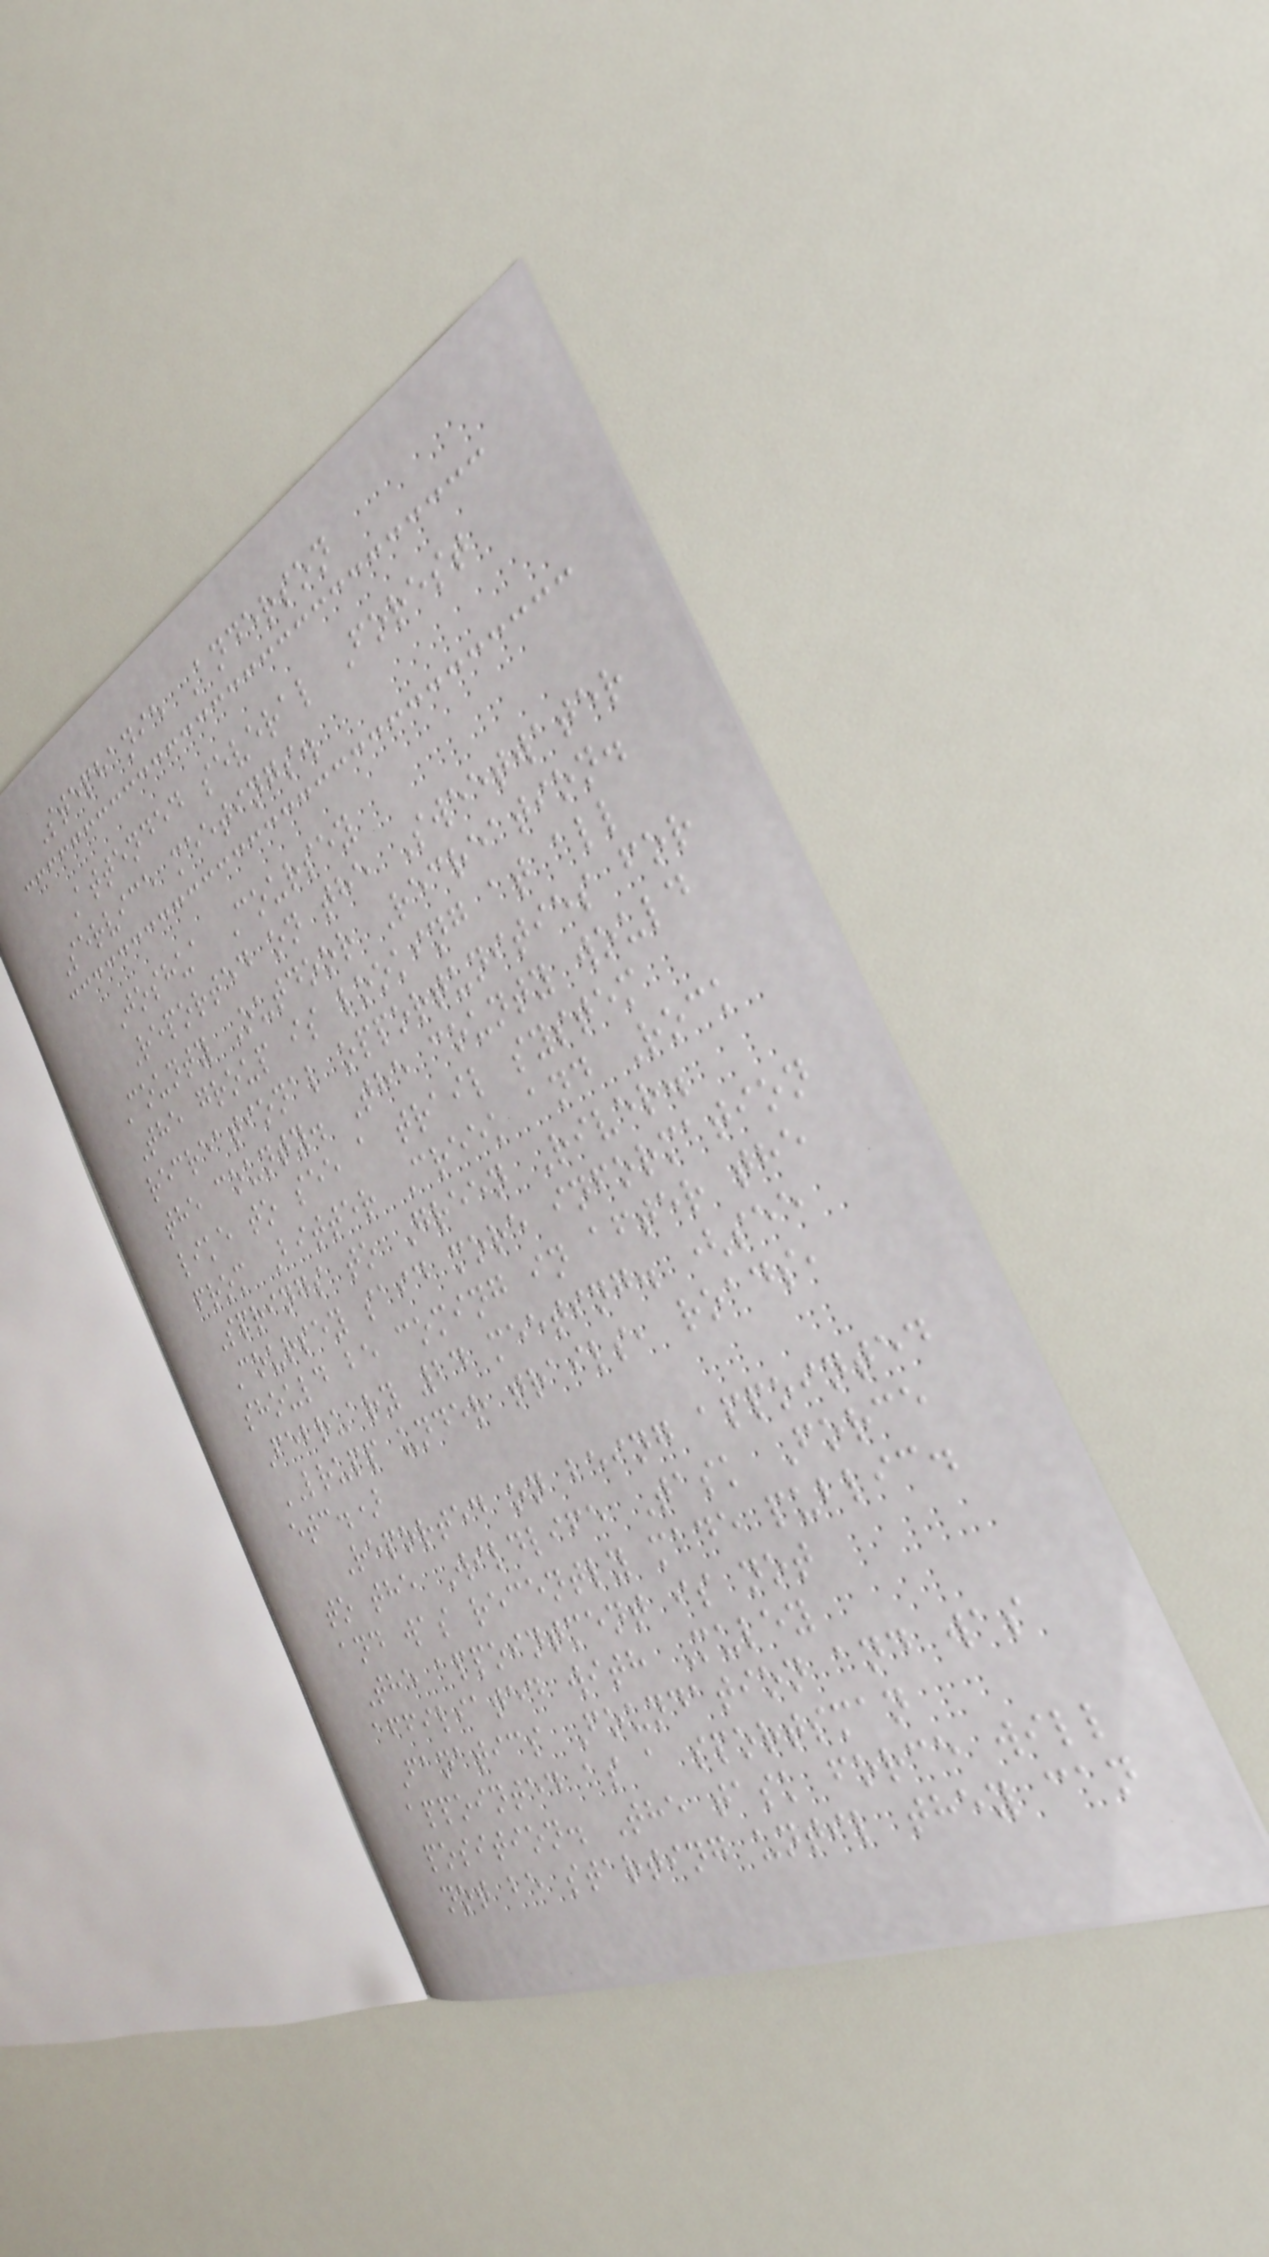Stephanie Anderson
Attended several Forest
Service meetings.
Joshua Coursey
Reported on the Sweetwater
County Outdoor Recreation.
The group is looking at all
recreational opportunities for
the county. The county would
like to see a trail system
from Bitter Creek and Rock
Springs to Green River.
Coursey said more information
should be coming in after the
February 24 meeting. (see
LRUPP under trails, roads,
etc.)
Reported on being appointed
to the Wildlife Task Force
and was recently made public.
The appointment is not
affiliated with Muley
Fanatics Foundation and was
appointed as a sportsman
position. The task force will
not be starting until they can
